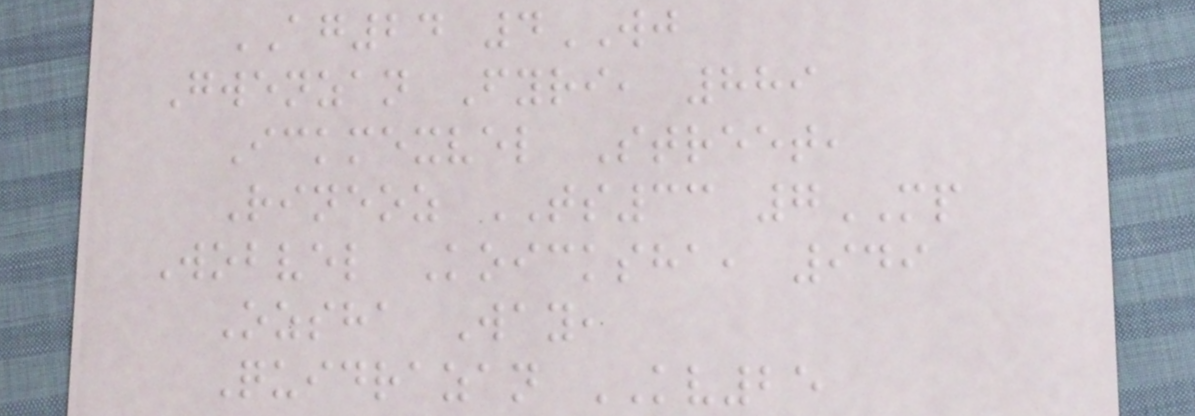AG24 4WJ
Gwenzan Fyri, 889
Ickmexvel Street,
Rineoz TS33 7MP
Wobvel Koicksha, 949
Ozsha Way,
Quidrazan KV25
